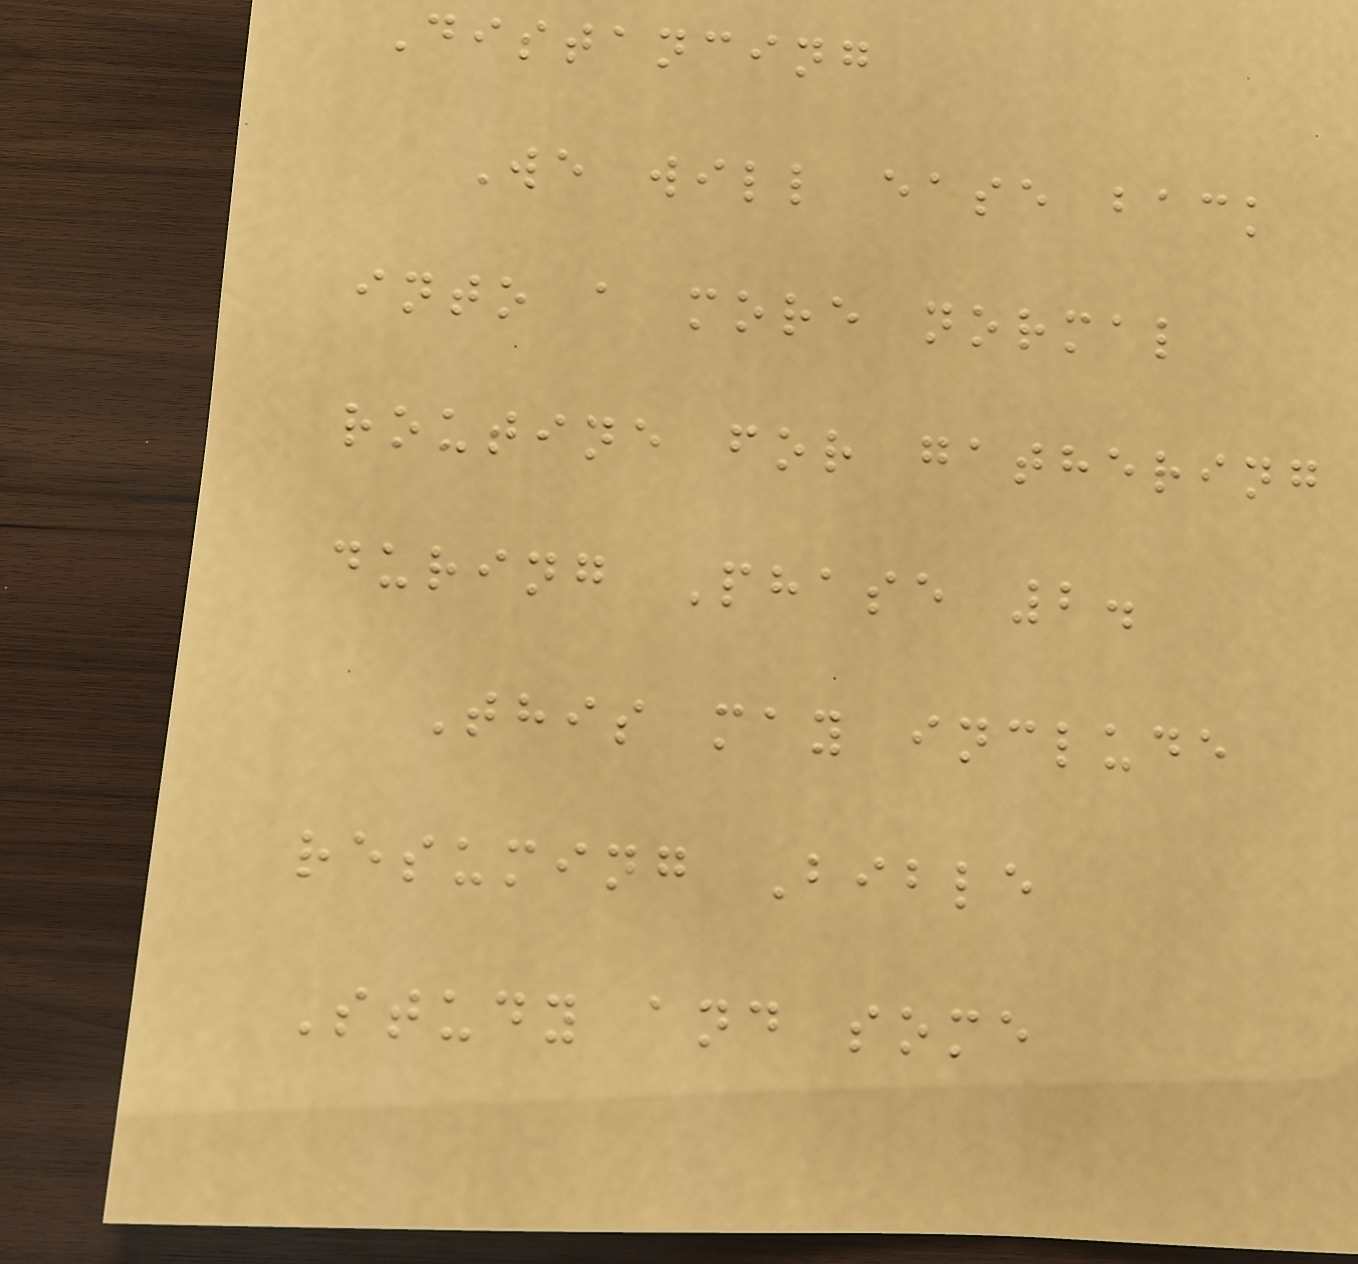Distancing
We will ease back
into a more normal
routine for gathering
during Phase 2.
This may include
resuming Bible
Study and some
